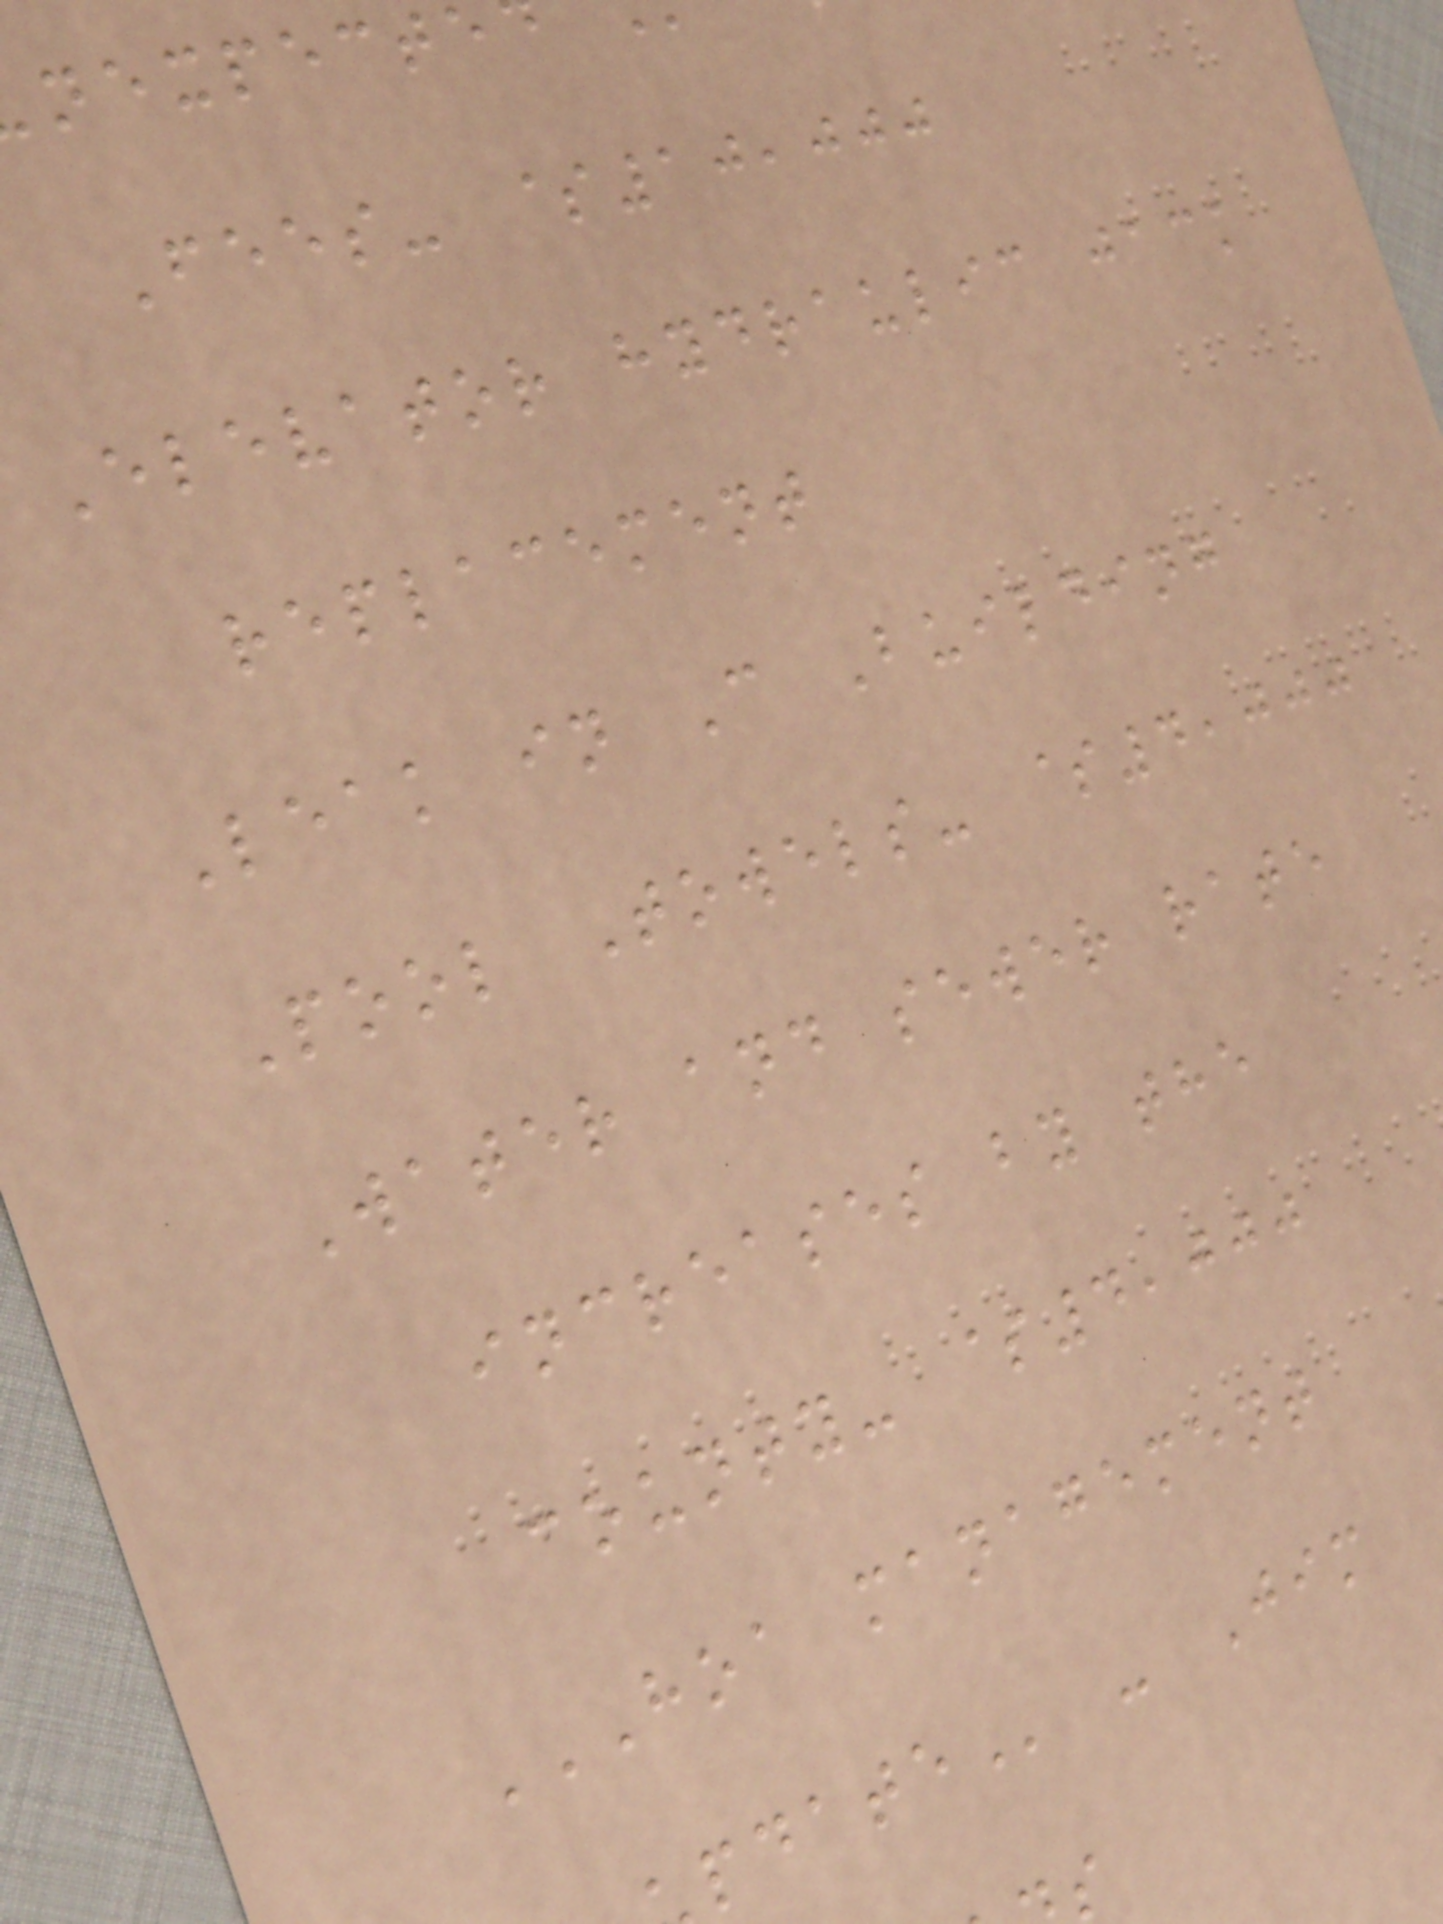Fees- $10,000
Elevator hydraulic jack
replacement
Leak in C Building
Pool Towels- $4,000
Water and sewer rate
increases by the
county- $4,000
HOA MANAGEMENT
- Jim
